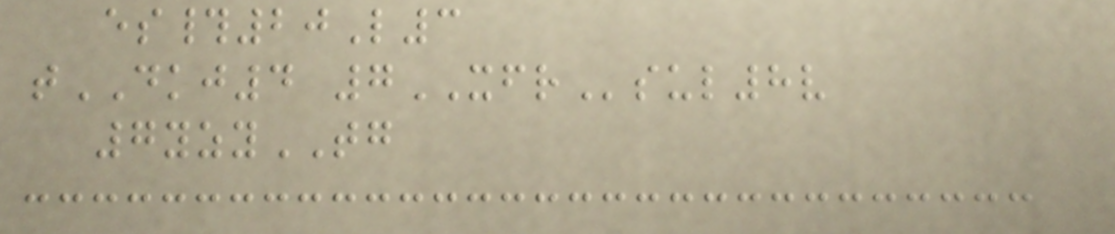es#20L3
tDKJ4 7XFRsul8v
7yzyTG
